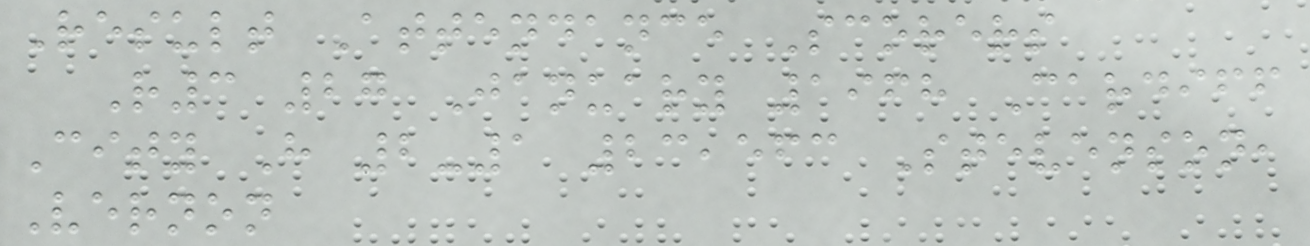Result Attendance Scorers
R3 27 January 1968 Cardiff
City H 2-1 23,563 Stevenson,
Vernon
